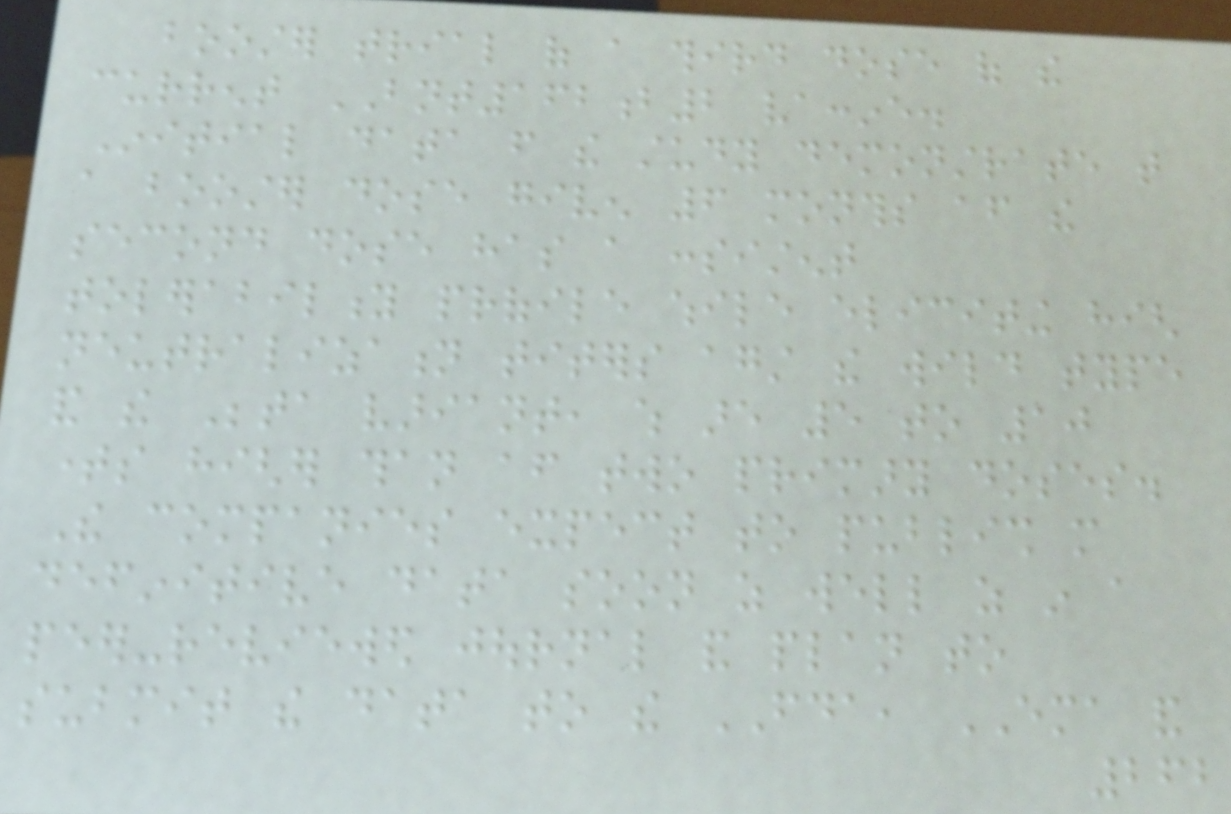booster trial of a third dose of the
current BNT162b2 vaccine.
Initial data from the study demonstrate that
a booster dose given 6 months after the
second dose has a consistent
tolerability profile while eliciting high
neutralization titers against the wild type
and the Beta variant, which are 5 to 10
times higher than after two primary doses.
The companies expect to publish more
definitive data soon as well as in a
peer-reviewed journal and plan to
submit the data to the FDA, EMA and
262
